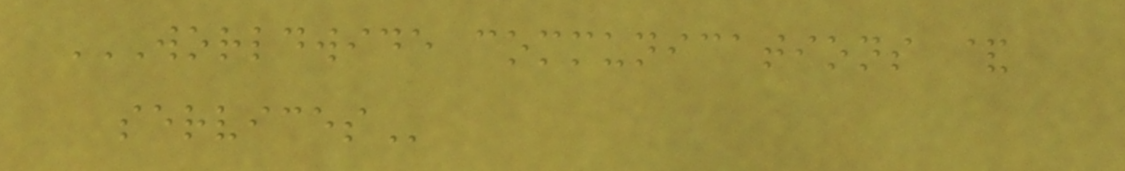WORLDWIDE COMMUNICATIONS &
SERVICES
